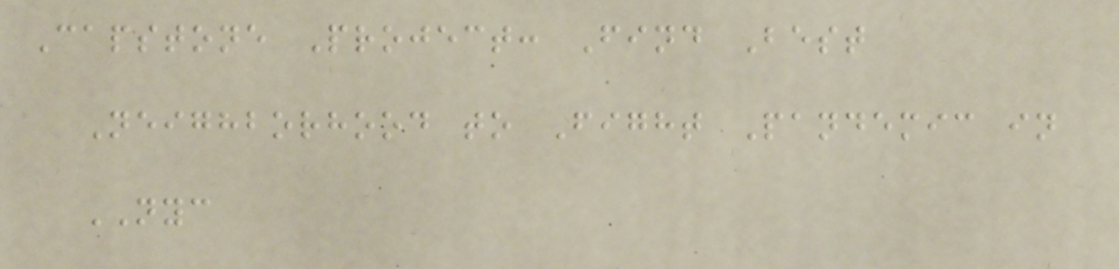Capstone Project: Find Best
Neighborhood to Fight Pandemic in
NYC
